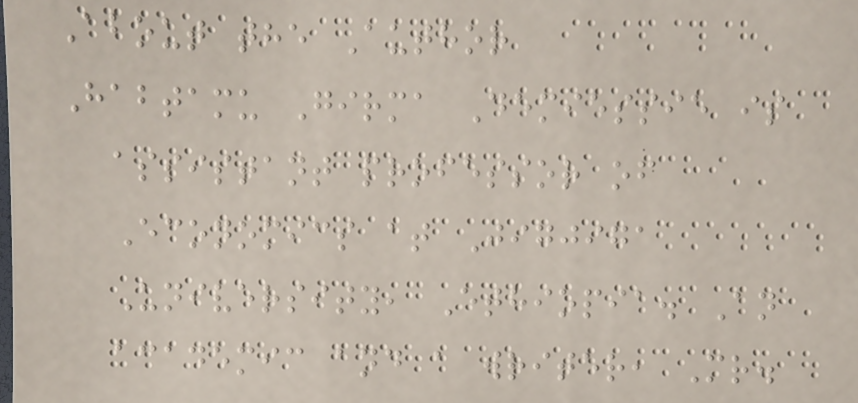About the Author
Habtamu Girma Demiessie is
assistant professor of
Economics at Jigjiga
University, Ethiopia. An
academic and a writer, Mr.
